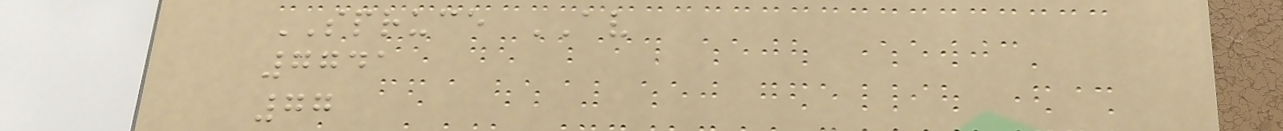SPRUCE AV
7741
77
